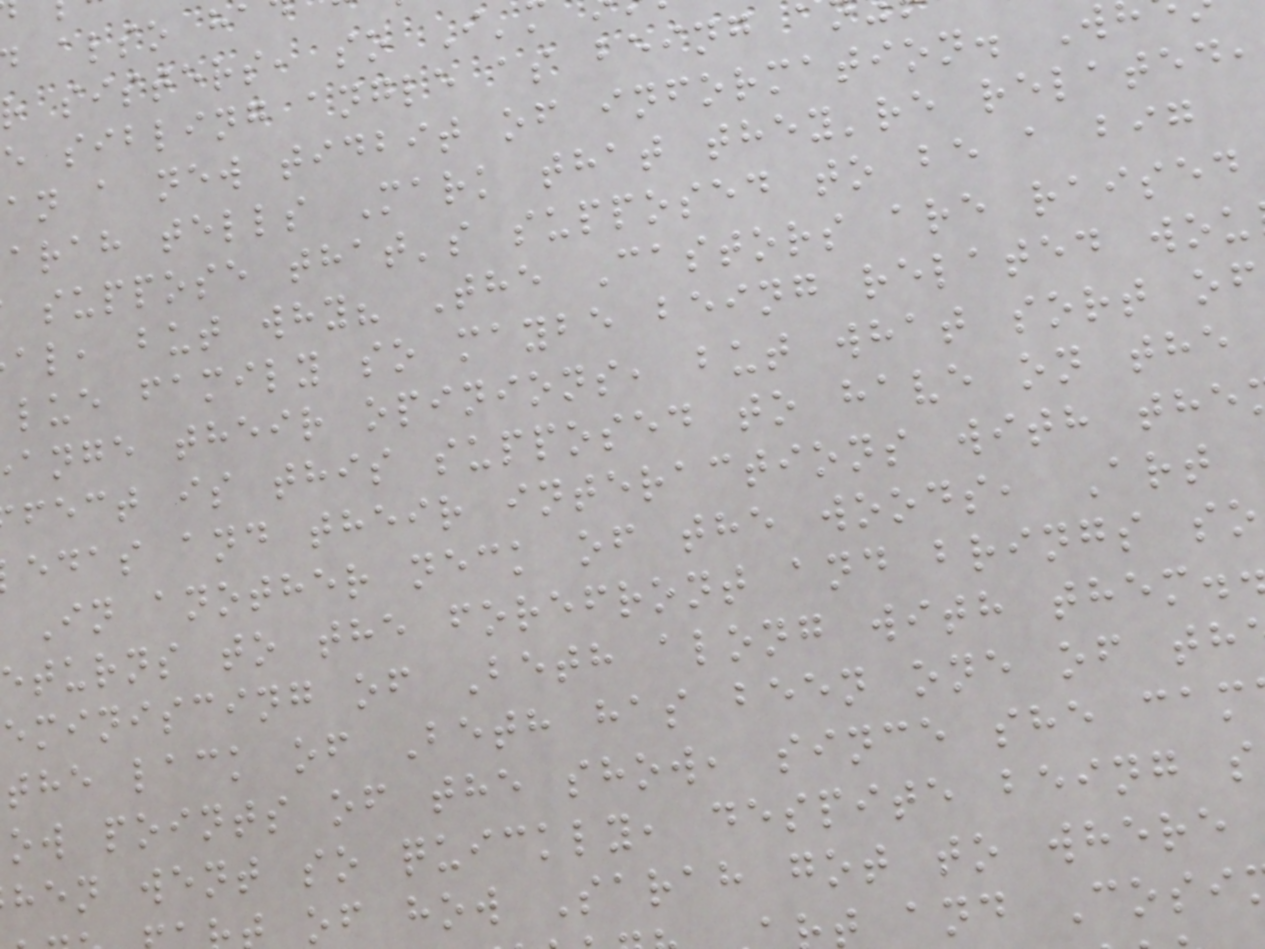r sisters, so I'
e sibling angle as being
an a new tidbit of information. W
arah tells Mark that they're related,
suppose that's supposed to be a big
al, but why? The Castors are raised
lue family so maybe being related wou
ange their opinions, but what sort of
fect is this supposed to have on the
edas and their interactions with the
In another neck of the woods, Art
eturns to the forefront and brings so
eminiscing of Beth along with them.
the lack of Beth has been one of th
ow points of the show, since she cam
hen went so quickly, despite being s
of how Sarah got to where
t and Cosi
